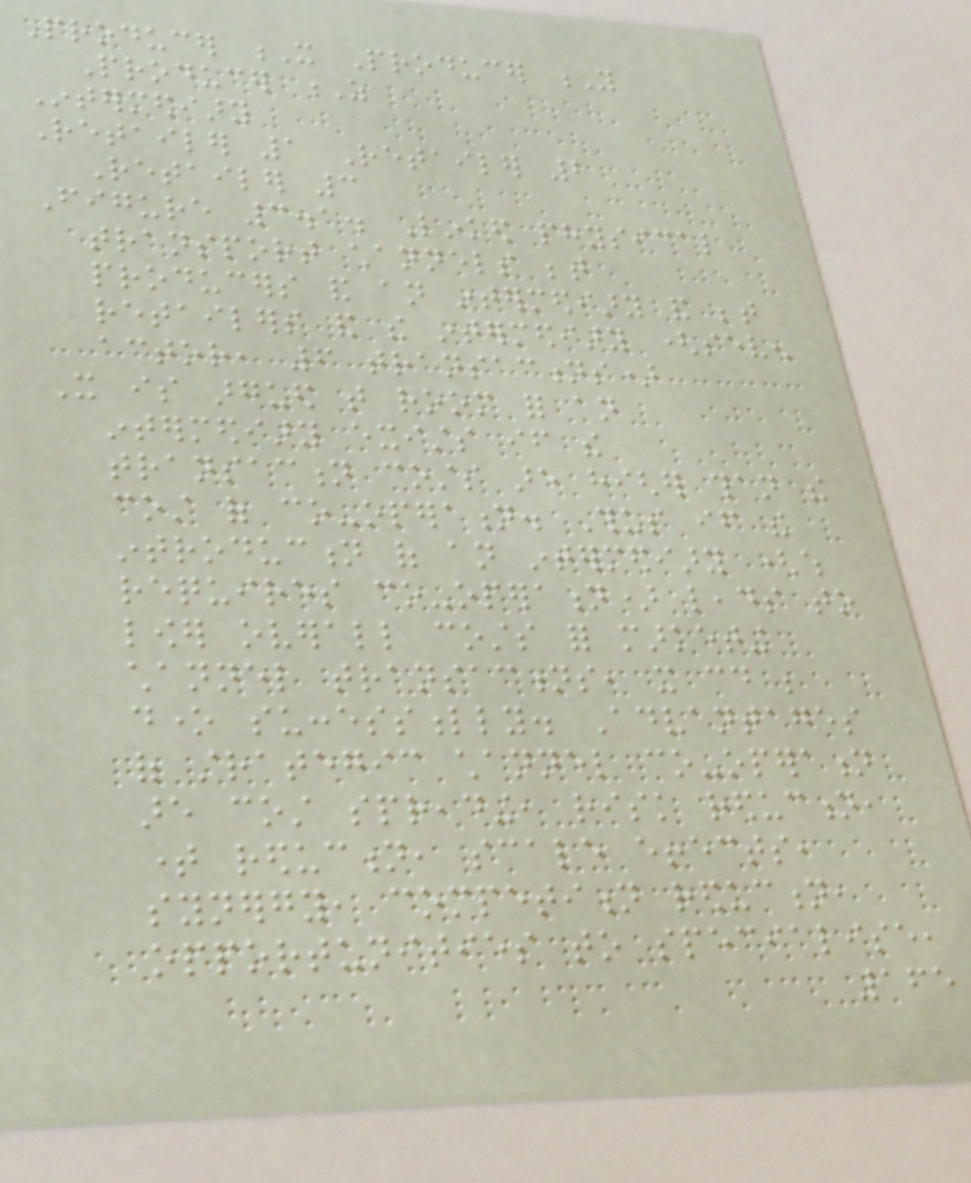Producer X Producer Y
Producer Z
Intermediary
Retailer 1 Retailer 2
Retailer 3
Figure 3.1. Linked physical
transport channels between
producers and an intermediary and between
retailers and the intermediary (seven
actor, 6 transactions)
It is argued that room for an
intermediary exists if the
transaction costs are higher than the
cost of co-operation. Thus if the
introduction of an intermediary (which
requires co-operation) leads to
lower overall costs for marketing
channel transactions, it could be
done successfully. Advantages
of strategic channel co-operation
are cost spreading, risk reduction,
time reduction, scale effects,
synergy, competition reduction,
opportunities to specialise,
165
